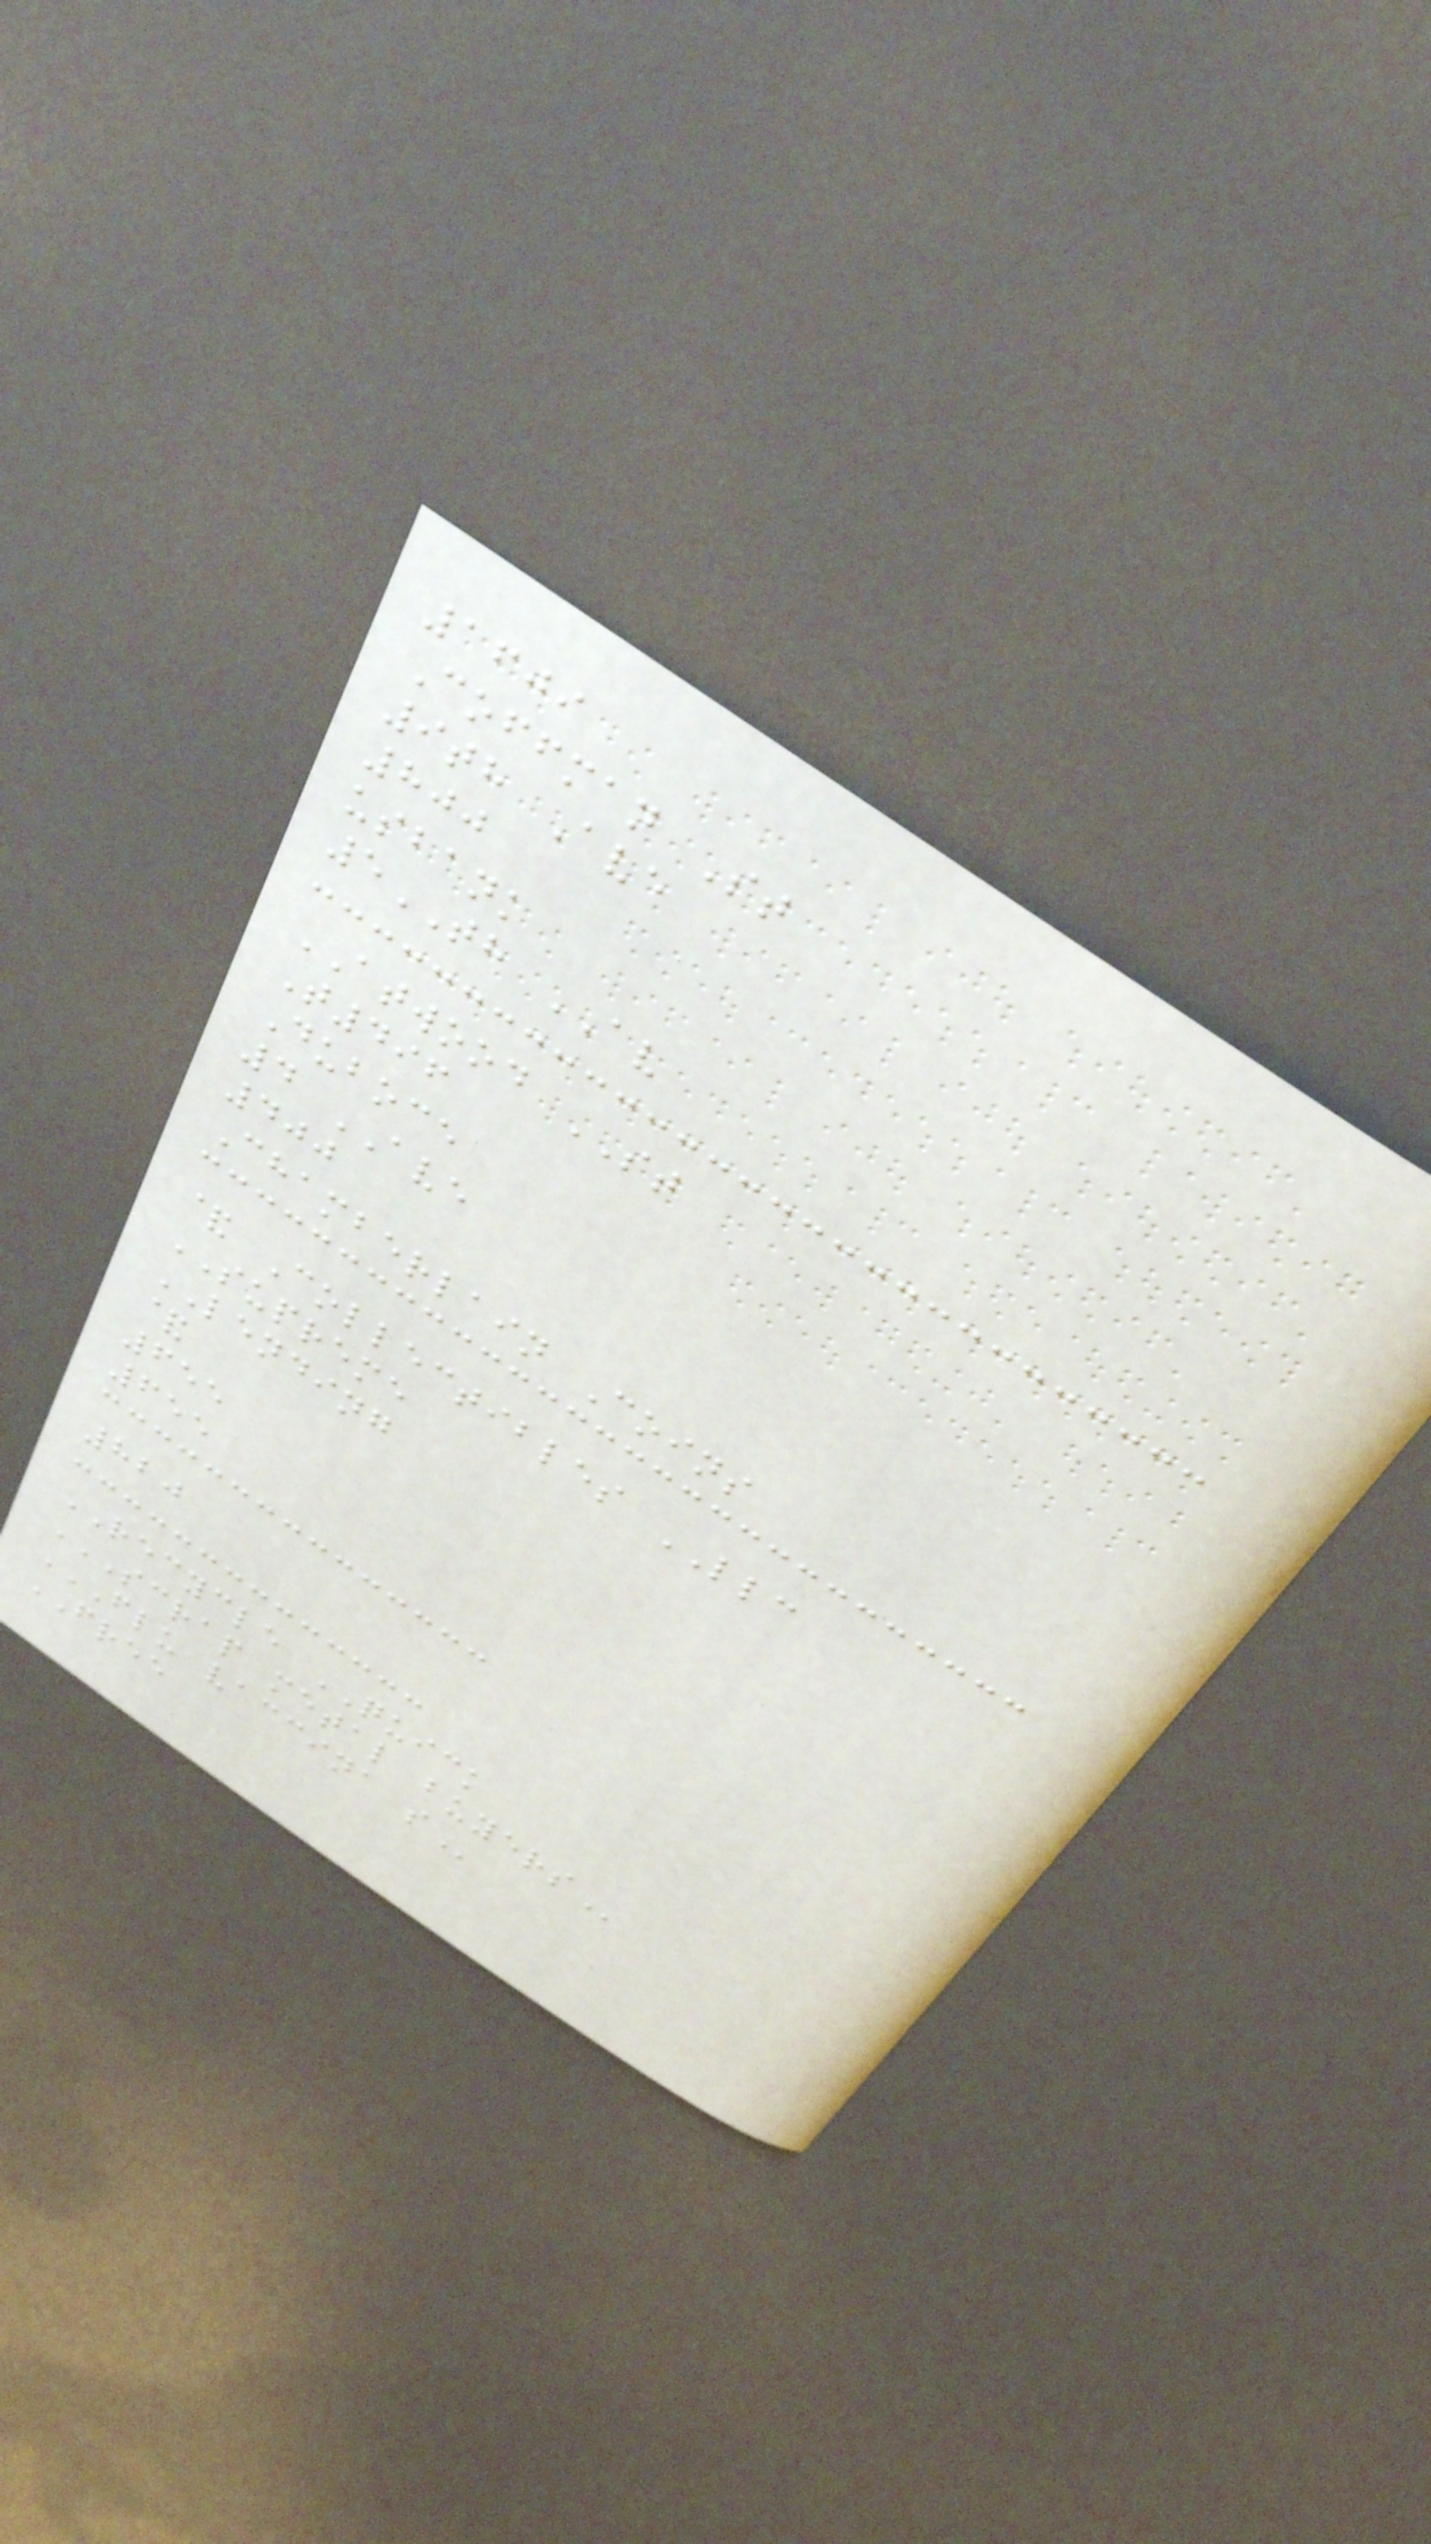1609
Coffman St
9th Ave
800
usbank
5TH AV
ATWOOD ST
T496
Duboce
4 AVE
400
Chamberlain Coins
& Collectibles LLC
SUPREME
LENDING
&
655
655
820
RECYCLE QUICK
SCRAP METAL BUYERS
FLU VACCINA S
FREE
